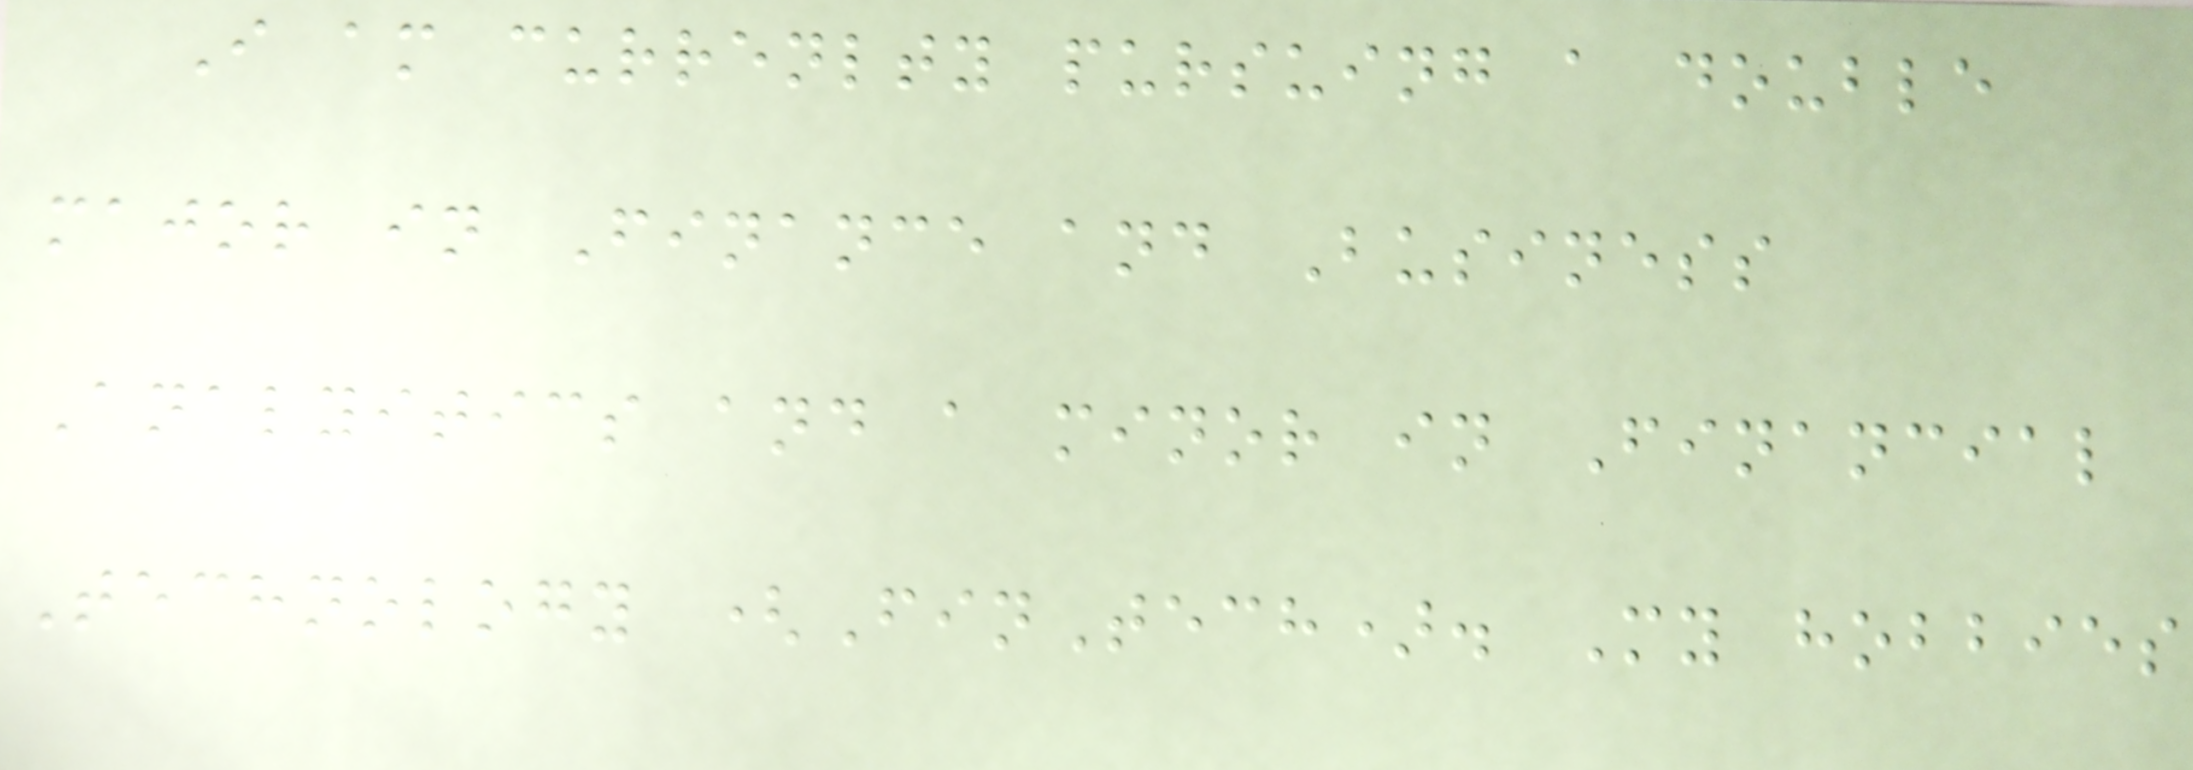I am currenlty pursuing a double
major in Finance and Business
Analyitics and a minor in Financial
Technology (FinTech). My hobbies
